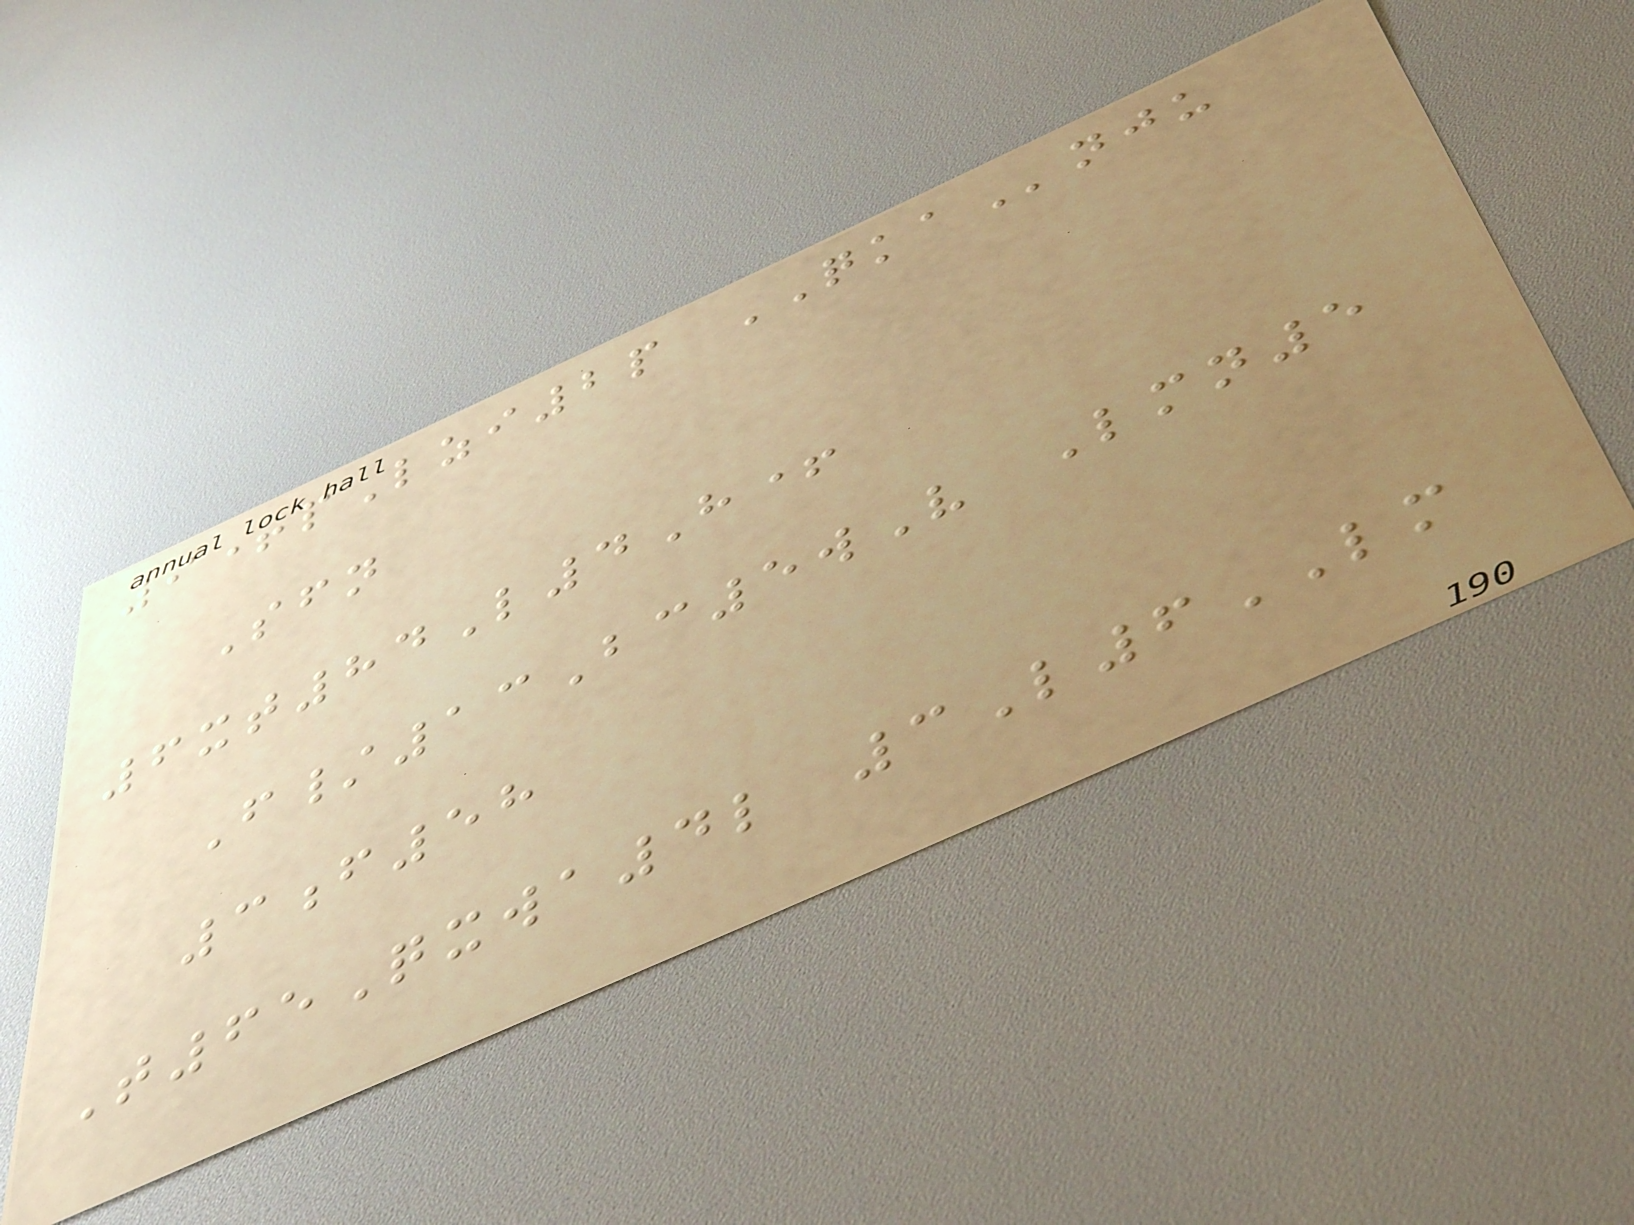9+pLzi2p QKAnju
Sfn
6xt84L4H+
F/13Bc5wV Lmn5
3f58
T65Qxwa4l 3L6LM
